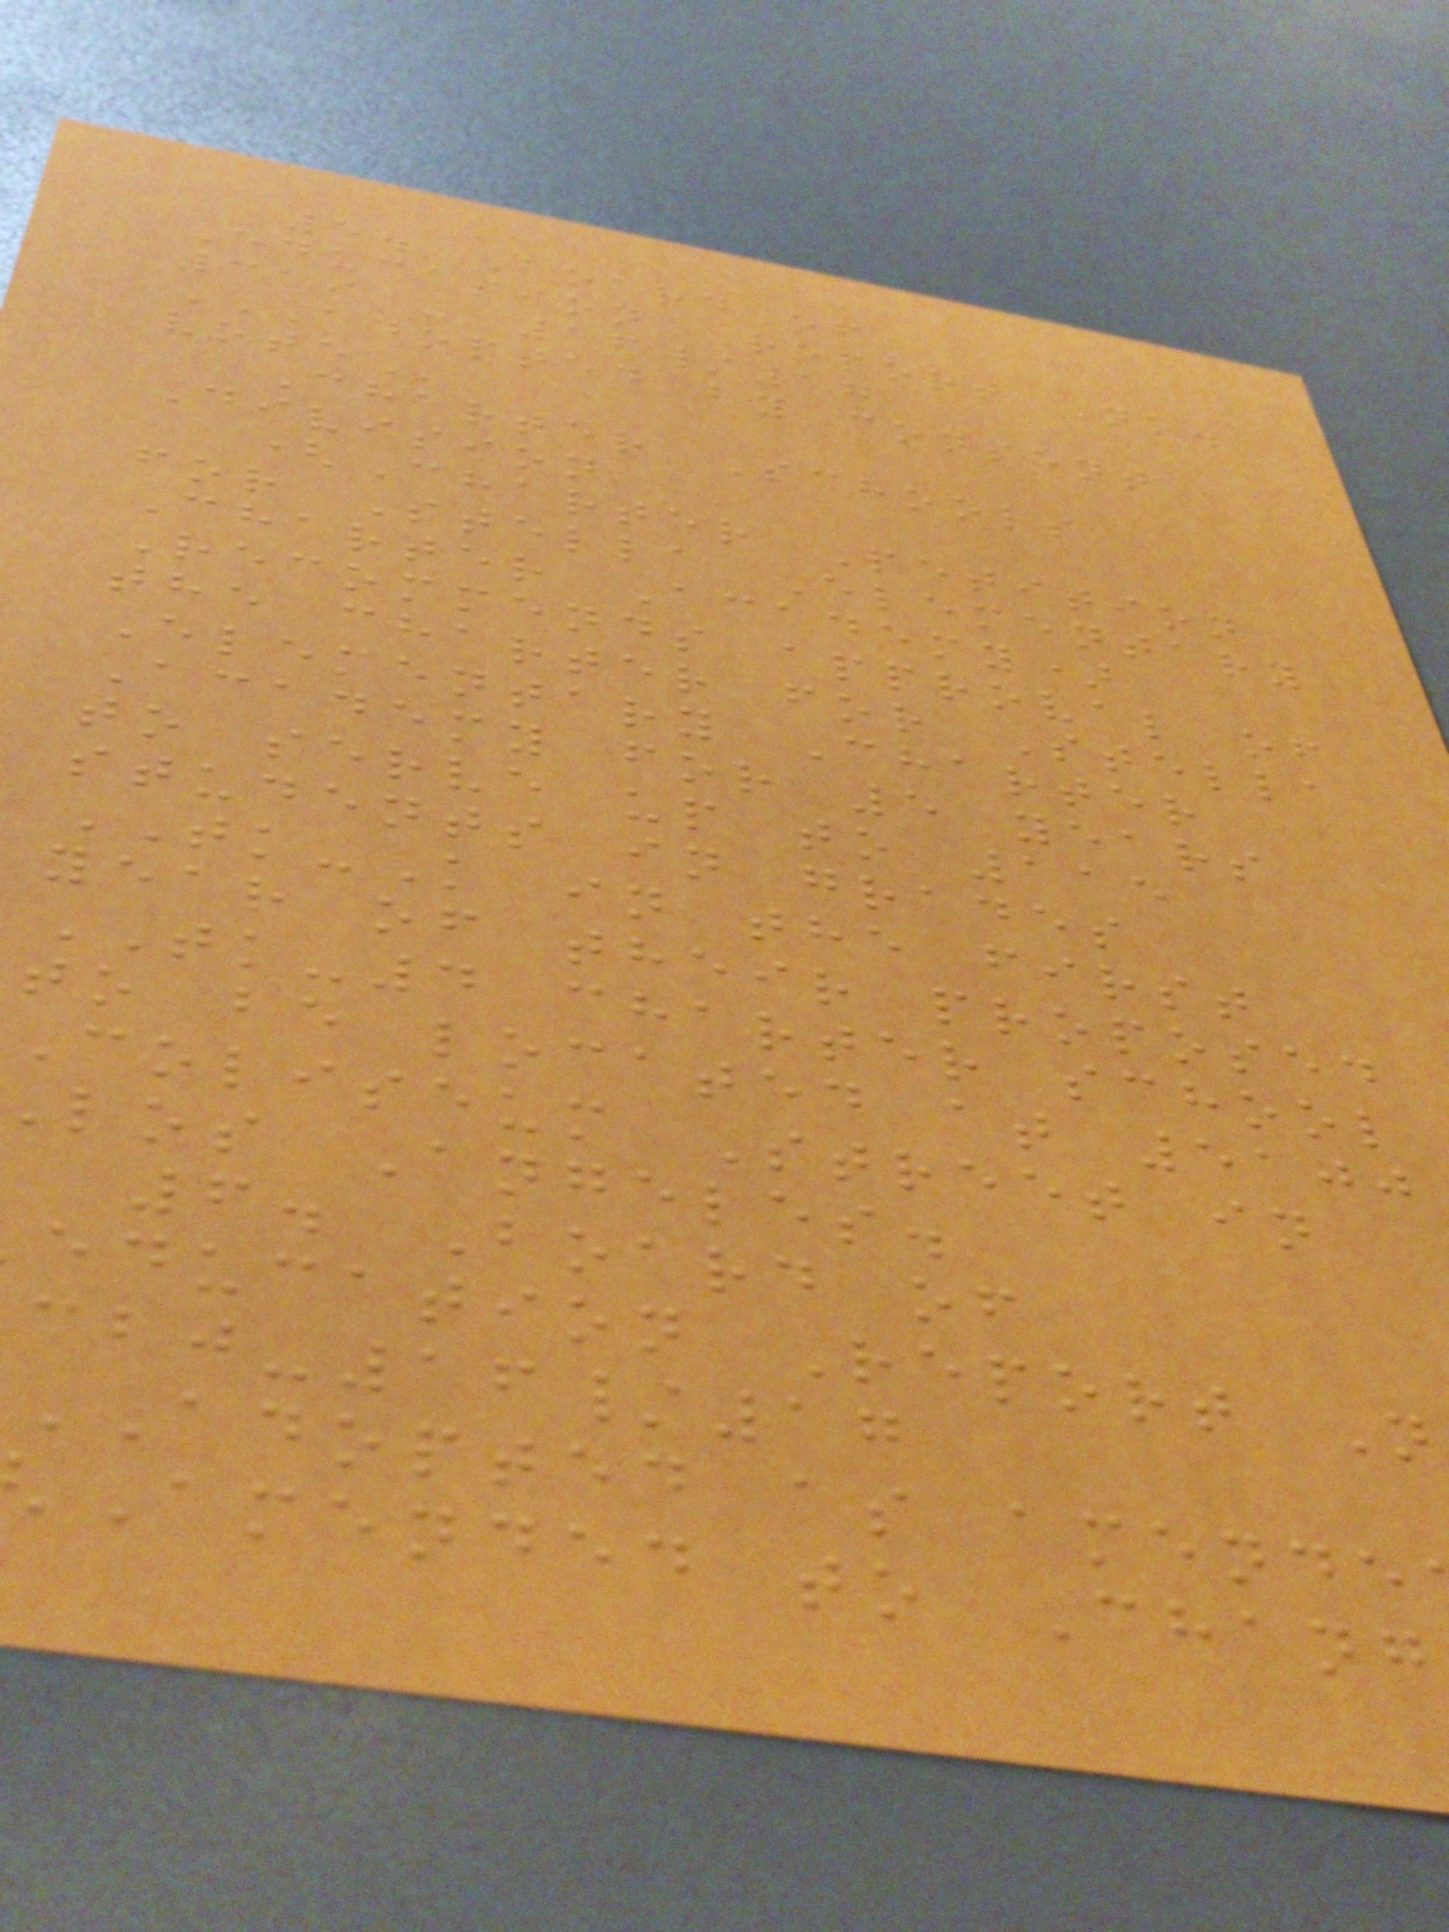5. Board of
Education Report No.
319 - 16/17
ADOPTED BY CONSENT
Charter Schools
Division
(Charter Petition
for Stella Elementary
Charter Academy)
Recommends approval of
the charter for Stella
Elementary Charter
Academy for 5 years
to serve up to 115
students in grades
TK-K in the first
year of their proposed
TK-4 charter school
to be located at 5100
Coliseum Street in
los Angeles.
6. Board of
education Report N
-16/17
ADOPTED as
Amended to Chang
